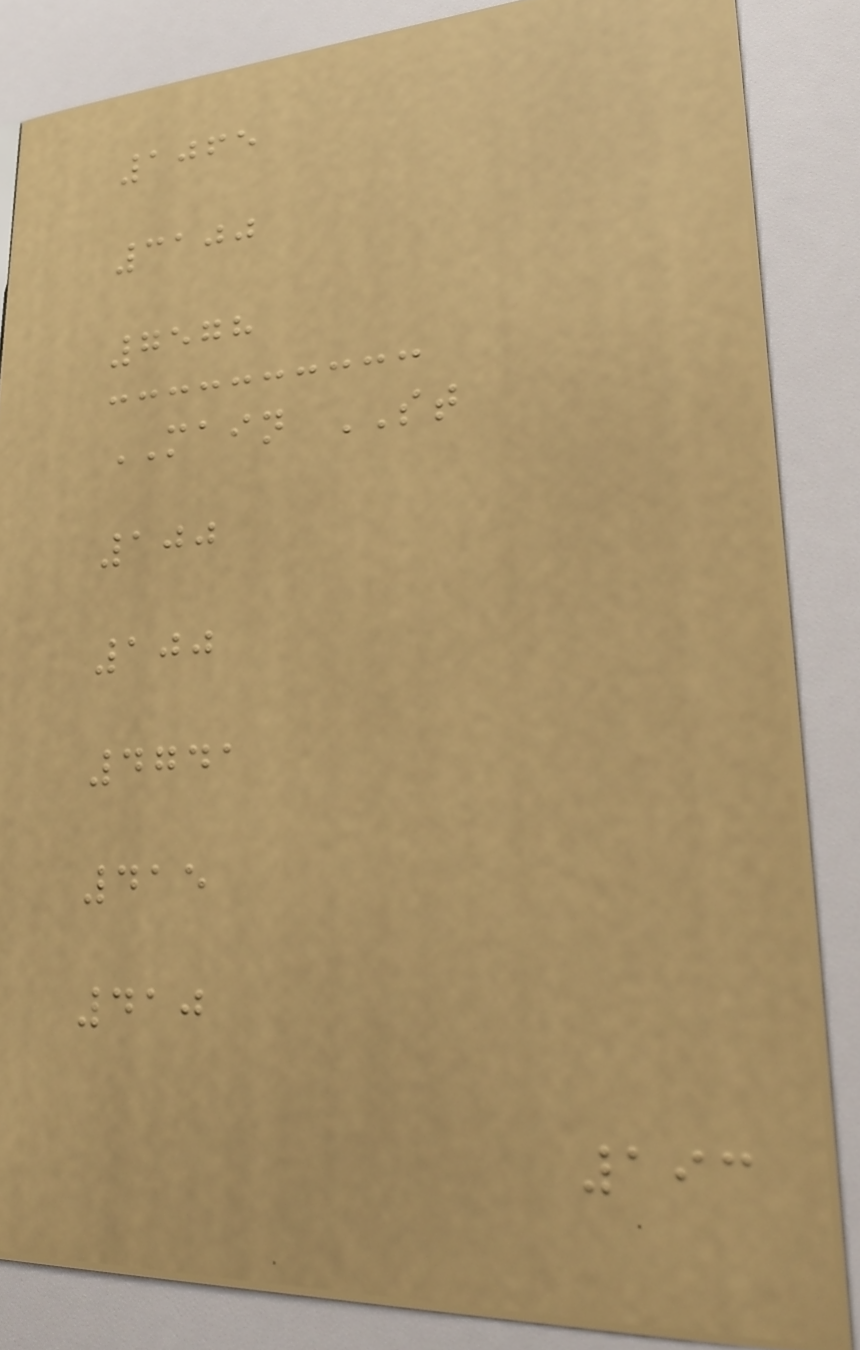1065
3100
7578
MAIN ST
100
100
4741
415
410
193
